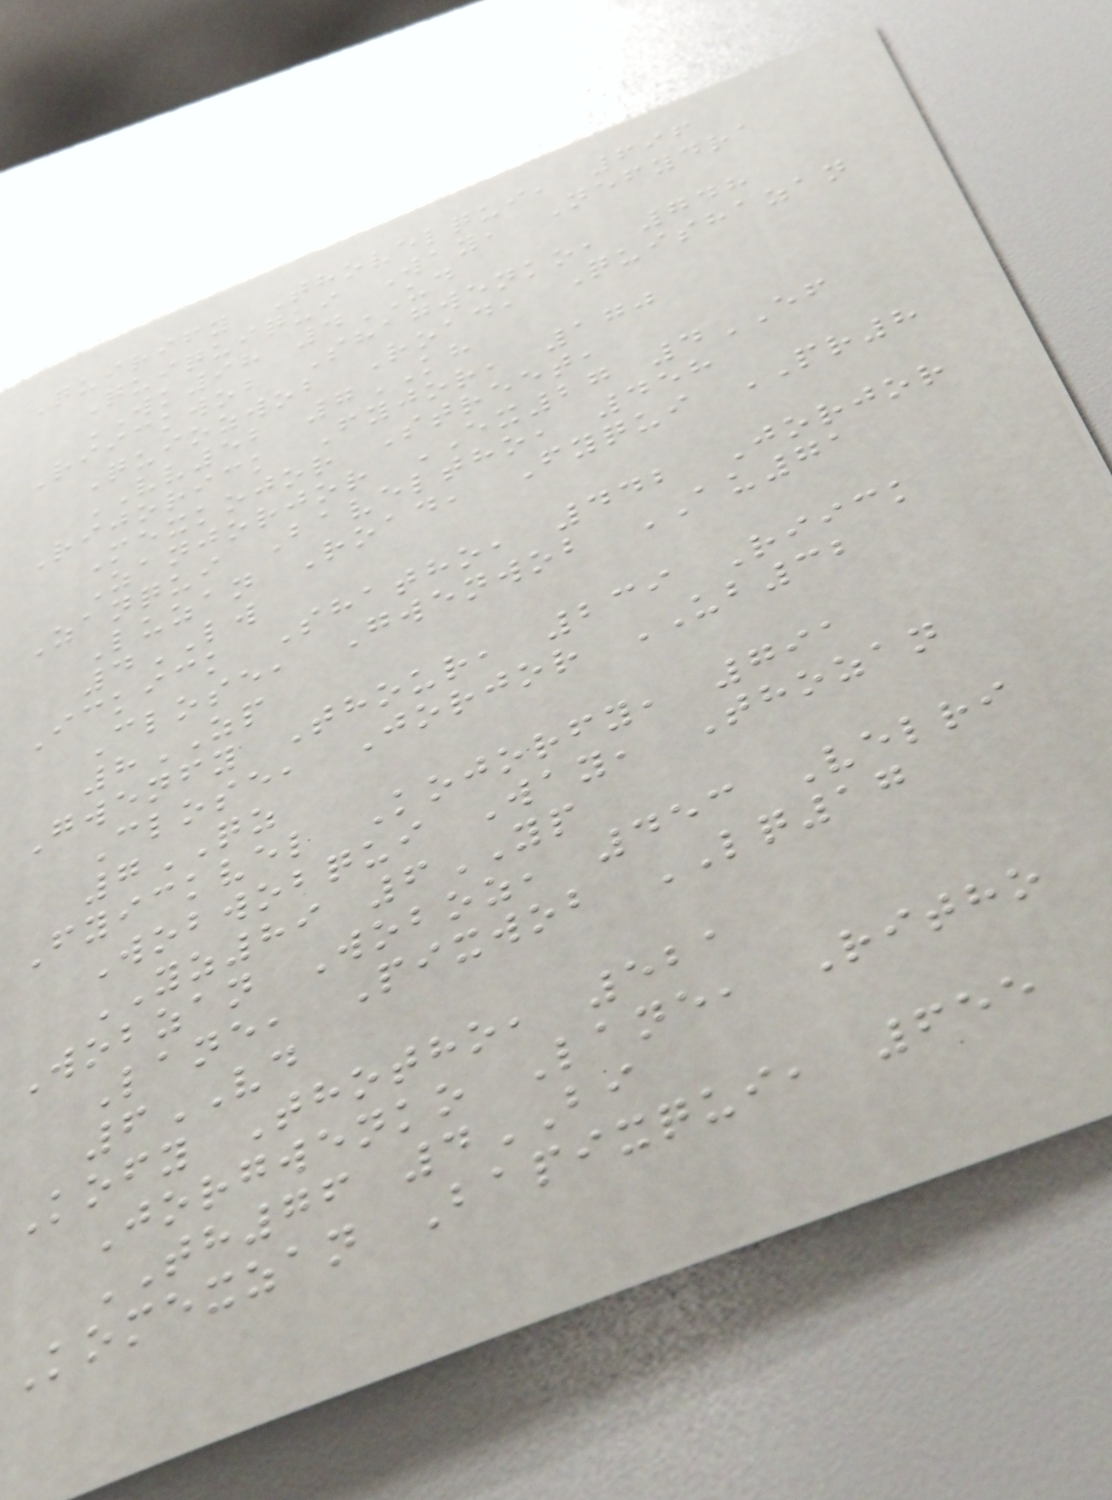Quirify Thovelqui, 696
Quiquiqui Way, Nefydra
WK98 4UD
Riickwob Shagwenko, 748
Quiozwob Road, Quishazan
VV52 7KH
Rijorick Fyjor, 170
Mexkojor Street,
Zanjorjor EX27 4EF
Zanqui Baveltho, 458
Luzan Road, Fyqui PR8
4LW
Ickick Shatho, 442 Jorjor
Close, Gwenwob AU71
8ZP
Gwenfy Thour, 239 Riick
Close, Jorjor UB32
7QZ
Fyickvel Kojorfy, 791
Wobwobqui Way, Thozan
YZ89 6YP
Wobzan Woboz, 453 Velri
Lane, Pixwob LQ17
6VD
Kofy Thotho, 521
Jorgwenko Lane, Ritho
TH76 4BI
Komexzan Bapixqui, 655
